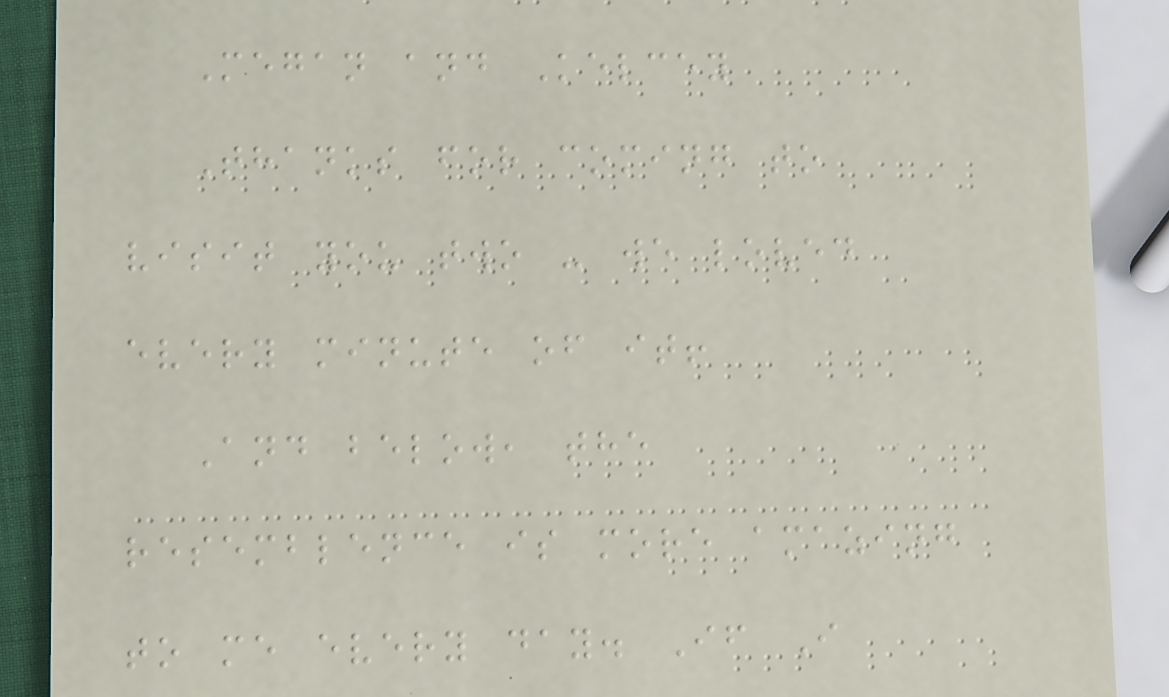Megan and Kelcey
Thanks for coming to
visit you two - we loved
every minute of it!
And below, the
resemblence is more amazing
to me every day. If I
